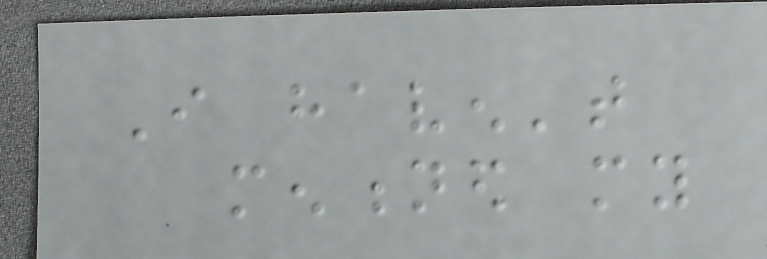I haven't
mentioned my
